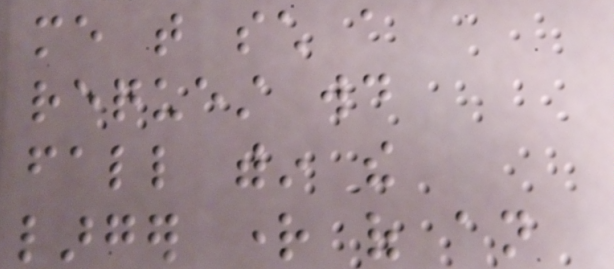me that such a
request would
fall within the
larger right of an
